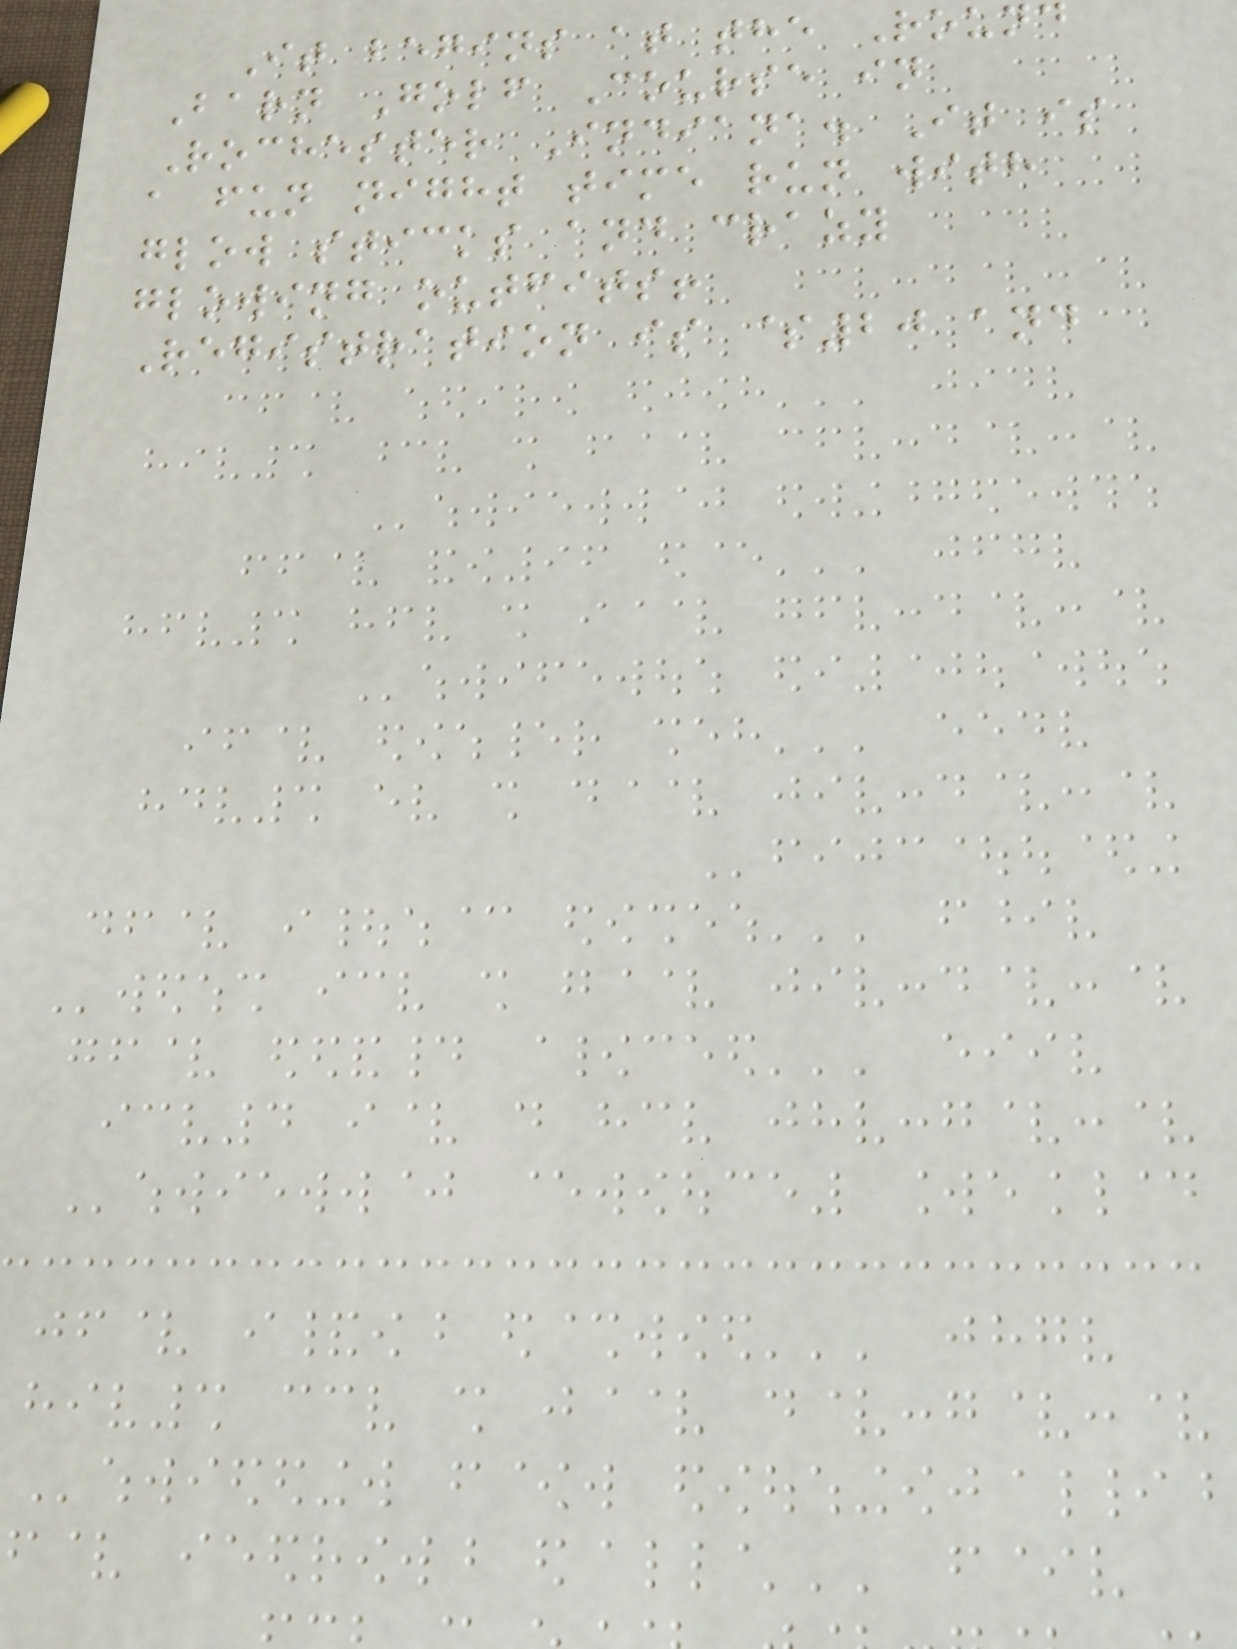It begins at the Roun
Barn Golf Course in
Rochester Indiana. It is
a fun night time run with
glow sticks and crazy
glowing outfits!
Registration is $20 and
